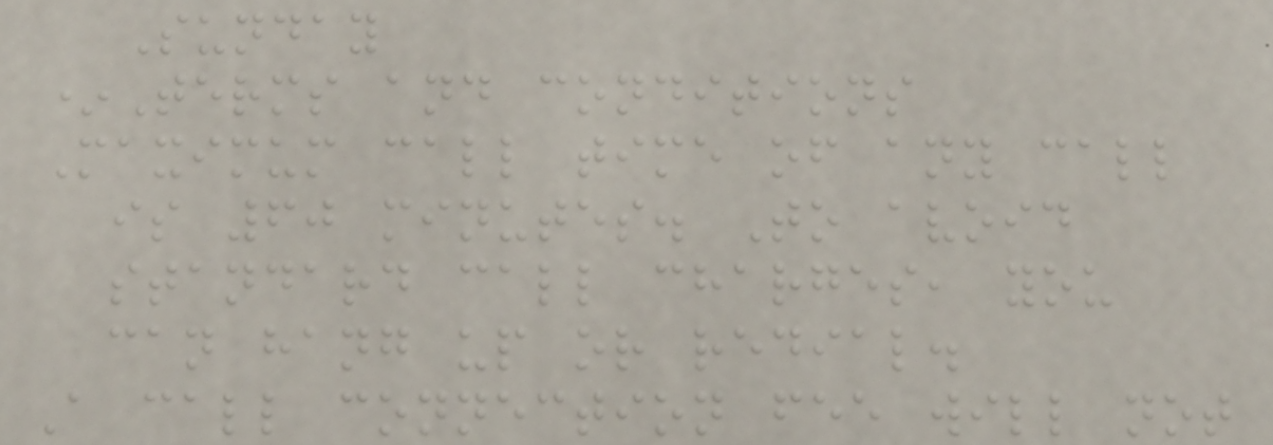Sunday
*Terms and conditions
Maximum call time of any call
is 60 minutes. To avoid
standard call charges, you
can hang up or redial.
A call connection fee will not
